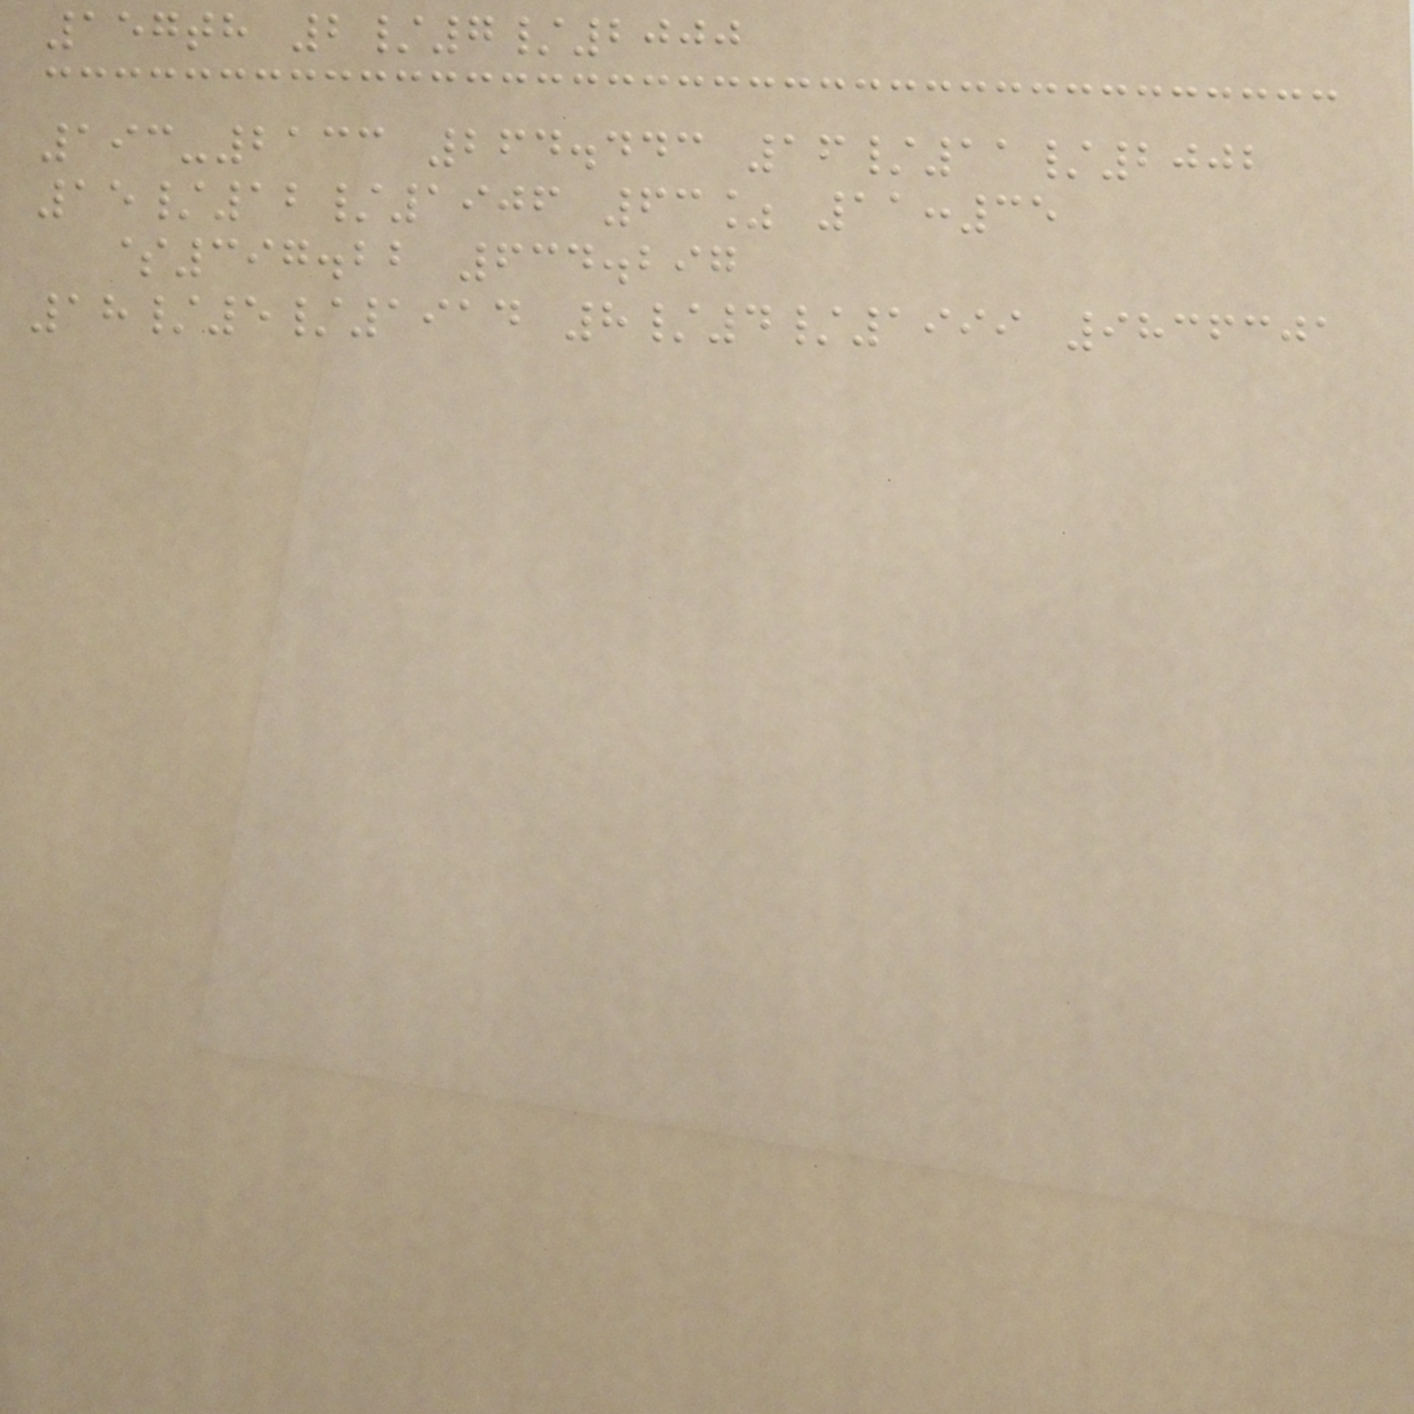157th 2/7/2000
193-2133 264.443 16/11/2002
15/12/1906 63% 11:35
$397.22 634.297
18/5/1914 8/4/1999 9836301
